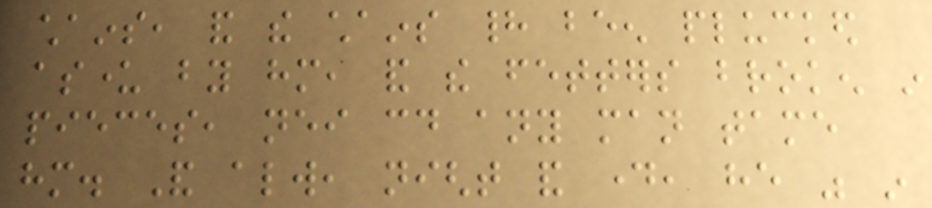chains, and the chains had been plucked
asunder by him, and the fetters broken in
pieces, neither could any man tame
him. And always, night and day, he was in
